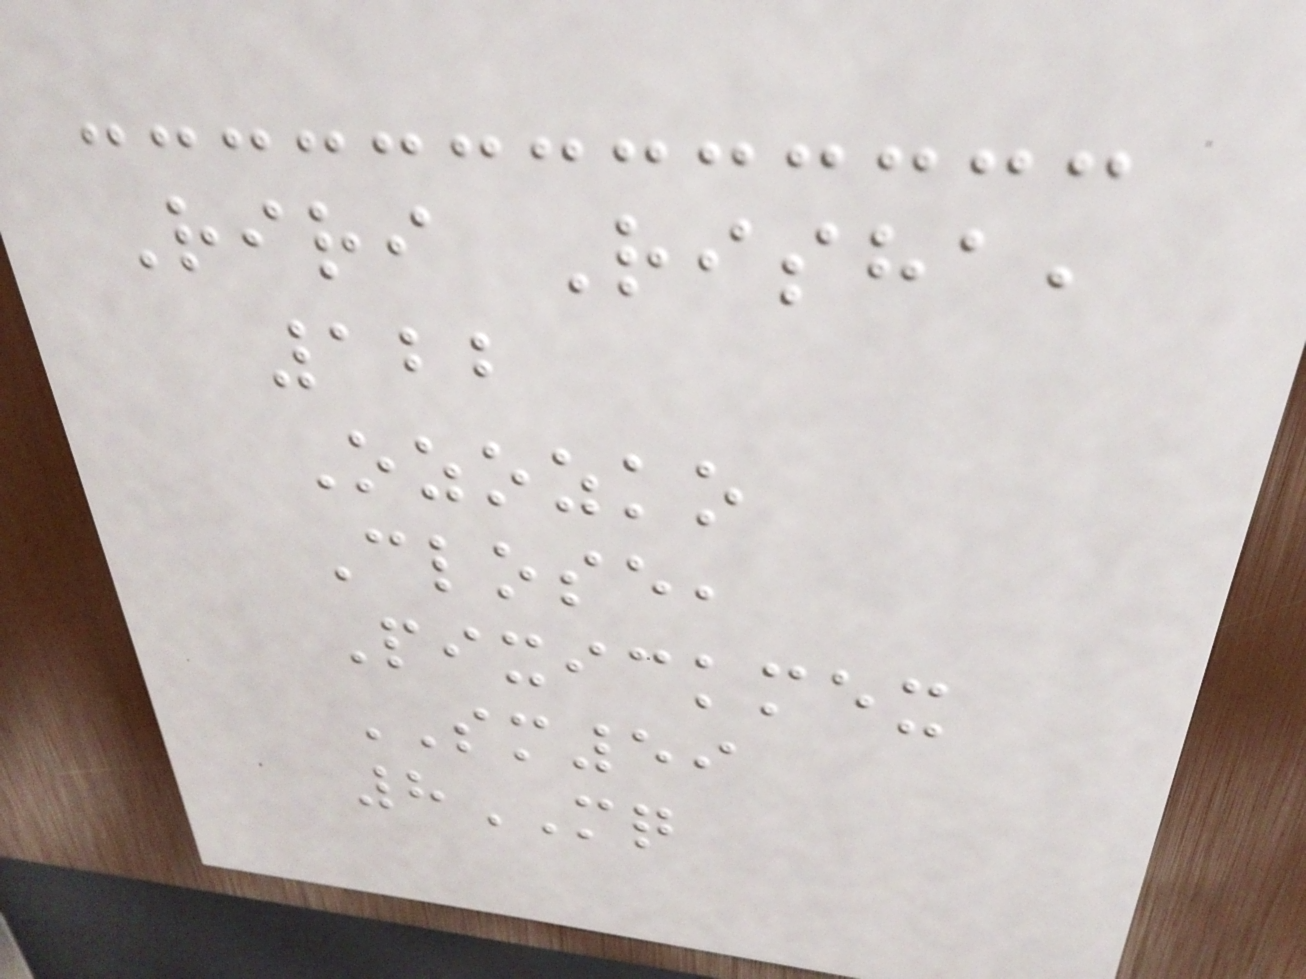Riri Risha,
122
Ozozko
Close,
Pixickmex
SM59
8MQ
